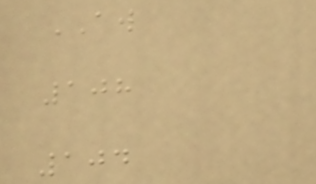AW
108
104
